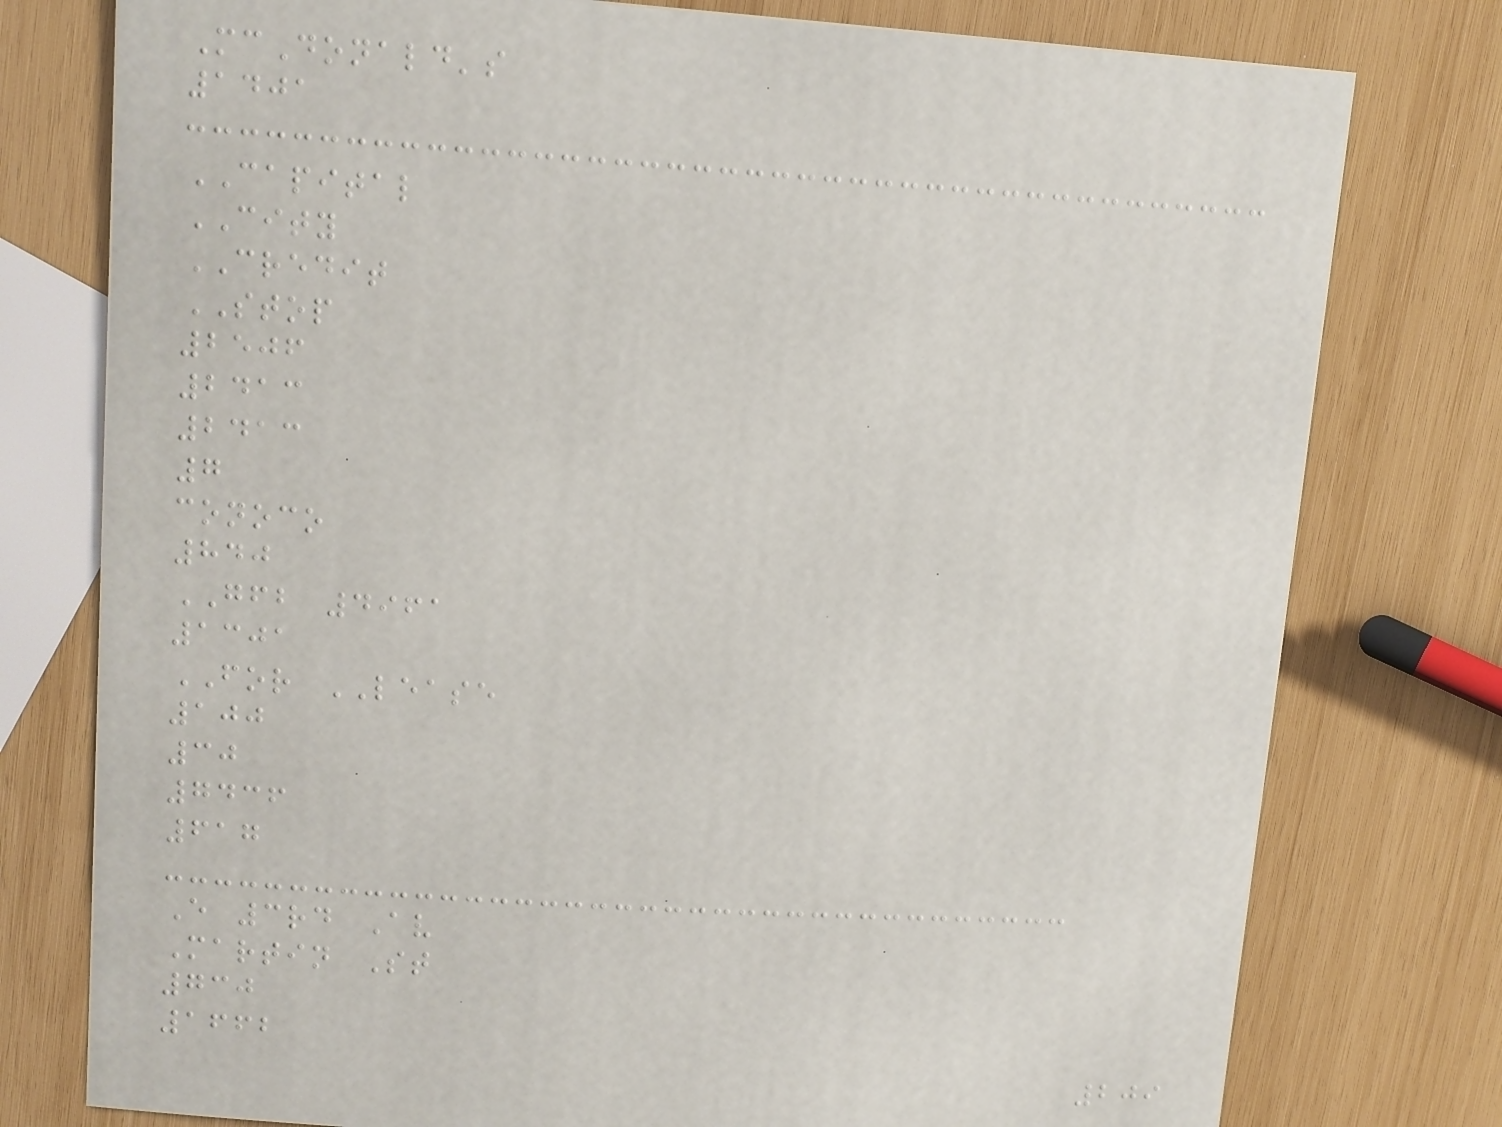McDonald's
1401
CAPITAL
CITY
CREDIT
STOP
2506
2413
2413
7
conoco
840
GFB 4961
1301
FOR LEASE
100
30
7436
617
E 3rd Av
Martin St
730
1662
209
